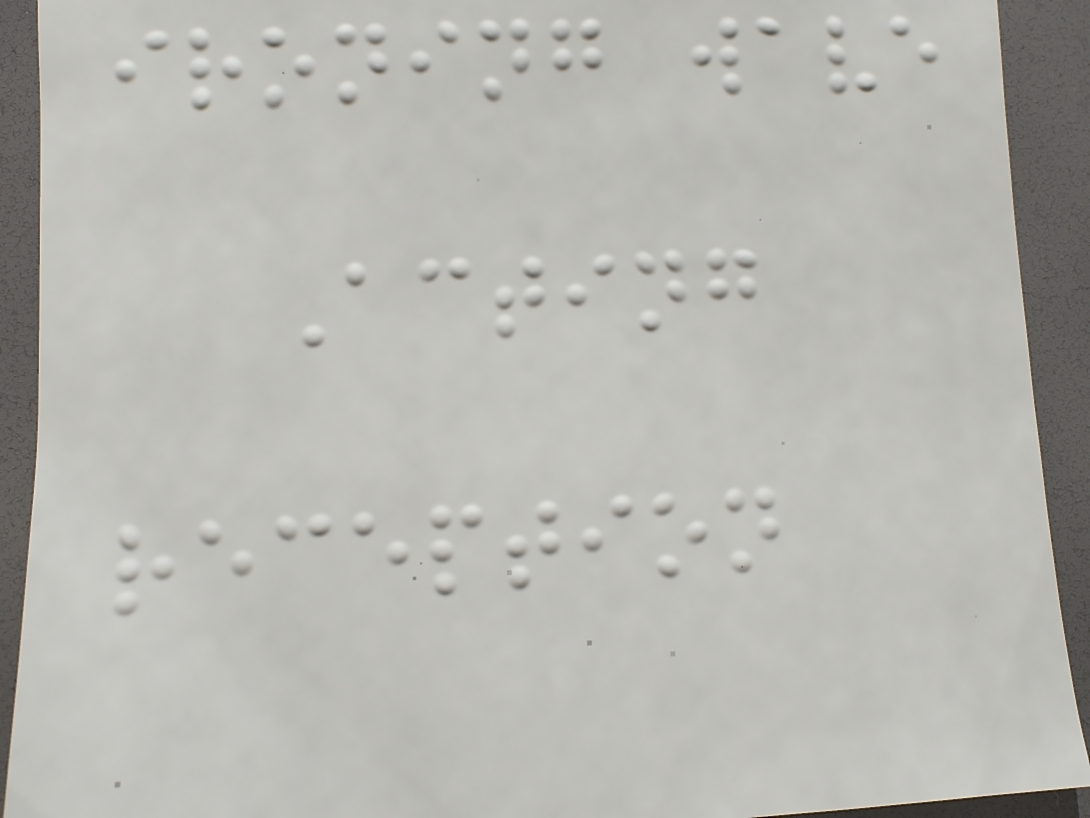ironing wave
Acting
reception
